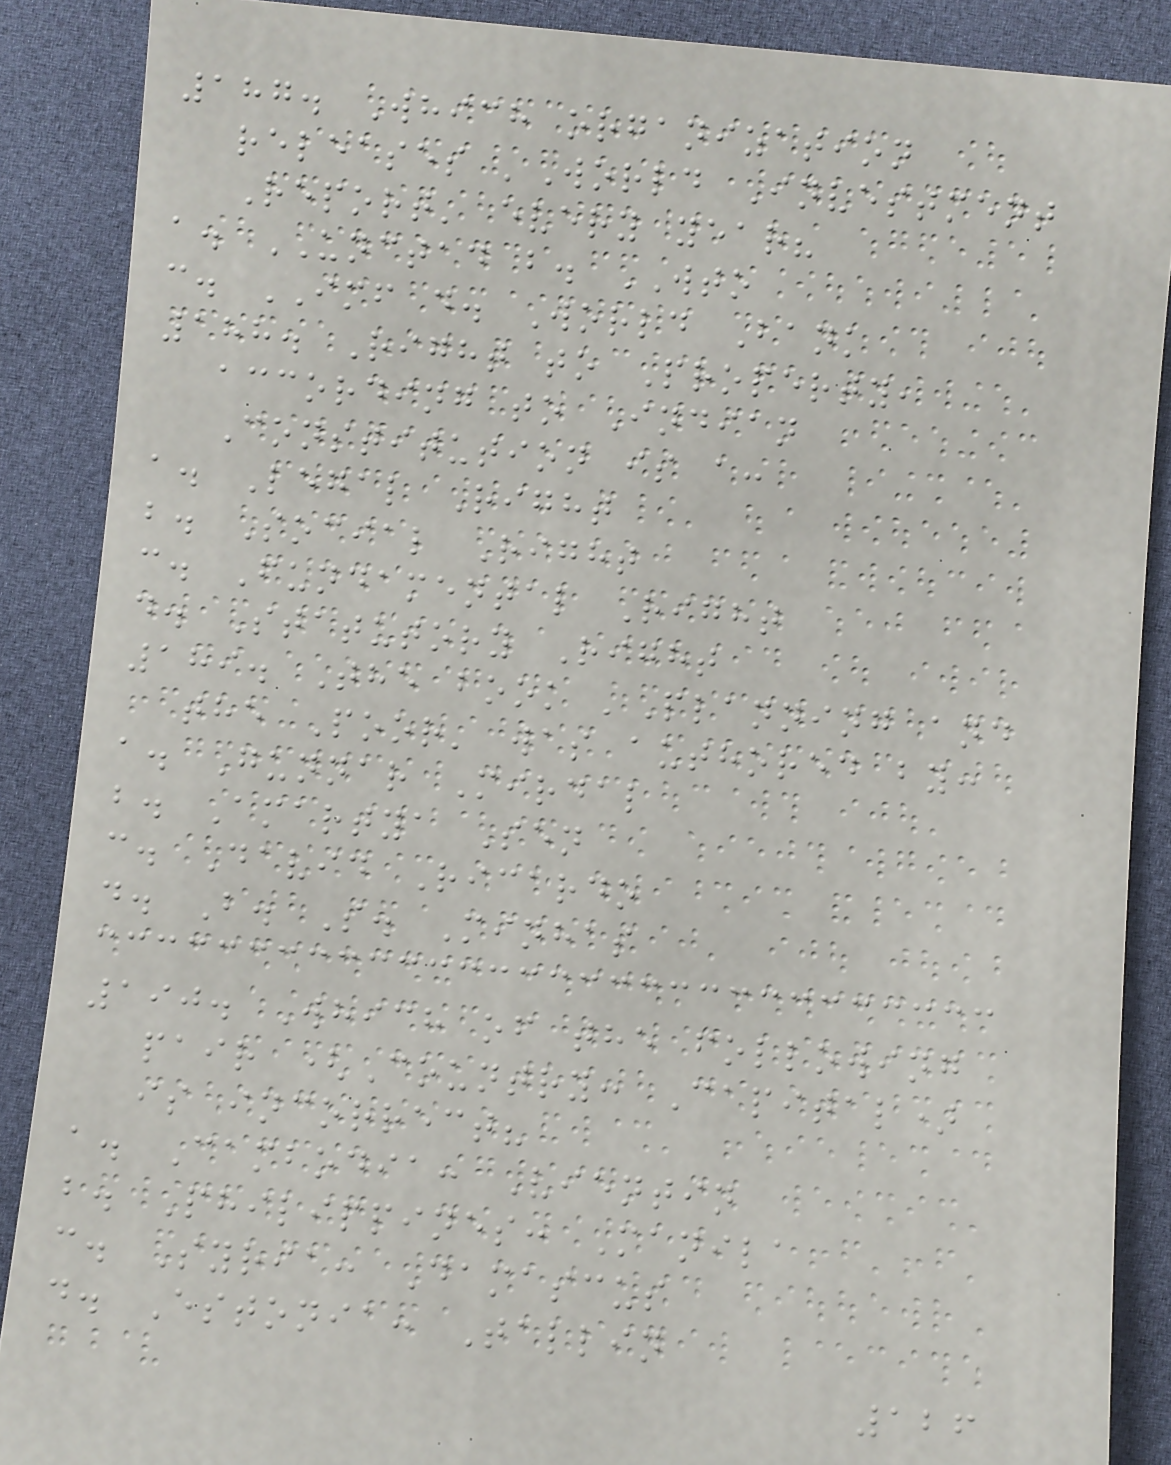187. Which organization
releases 'World Investment
Report' every year?
a. UNCTAD b. WTO
c. IMF d. World Bank
188. Right to Property,
according to Indian
Constitution is a:
a. Legal Right
b. Social Right
c. Fundamental Right
d. Statutory Right
189. The book 'Planning and
the Poor' was authored by:
a. Gunnar Mirdal
b. Amartya Sen
c. David Ricardo
d. B. S. Minhas
190. Which of the following
pair (Country: Capital)
is incorrect?
a. Cambodia: Vientin
b. Philippines: Manila
c. Syria: Damascus
d. Estonia: Tallin
126
